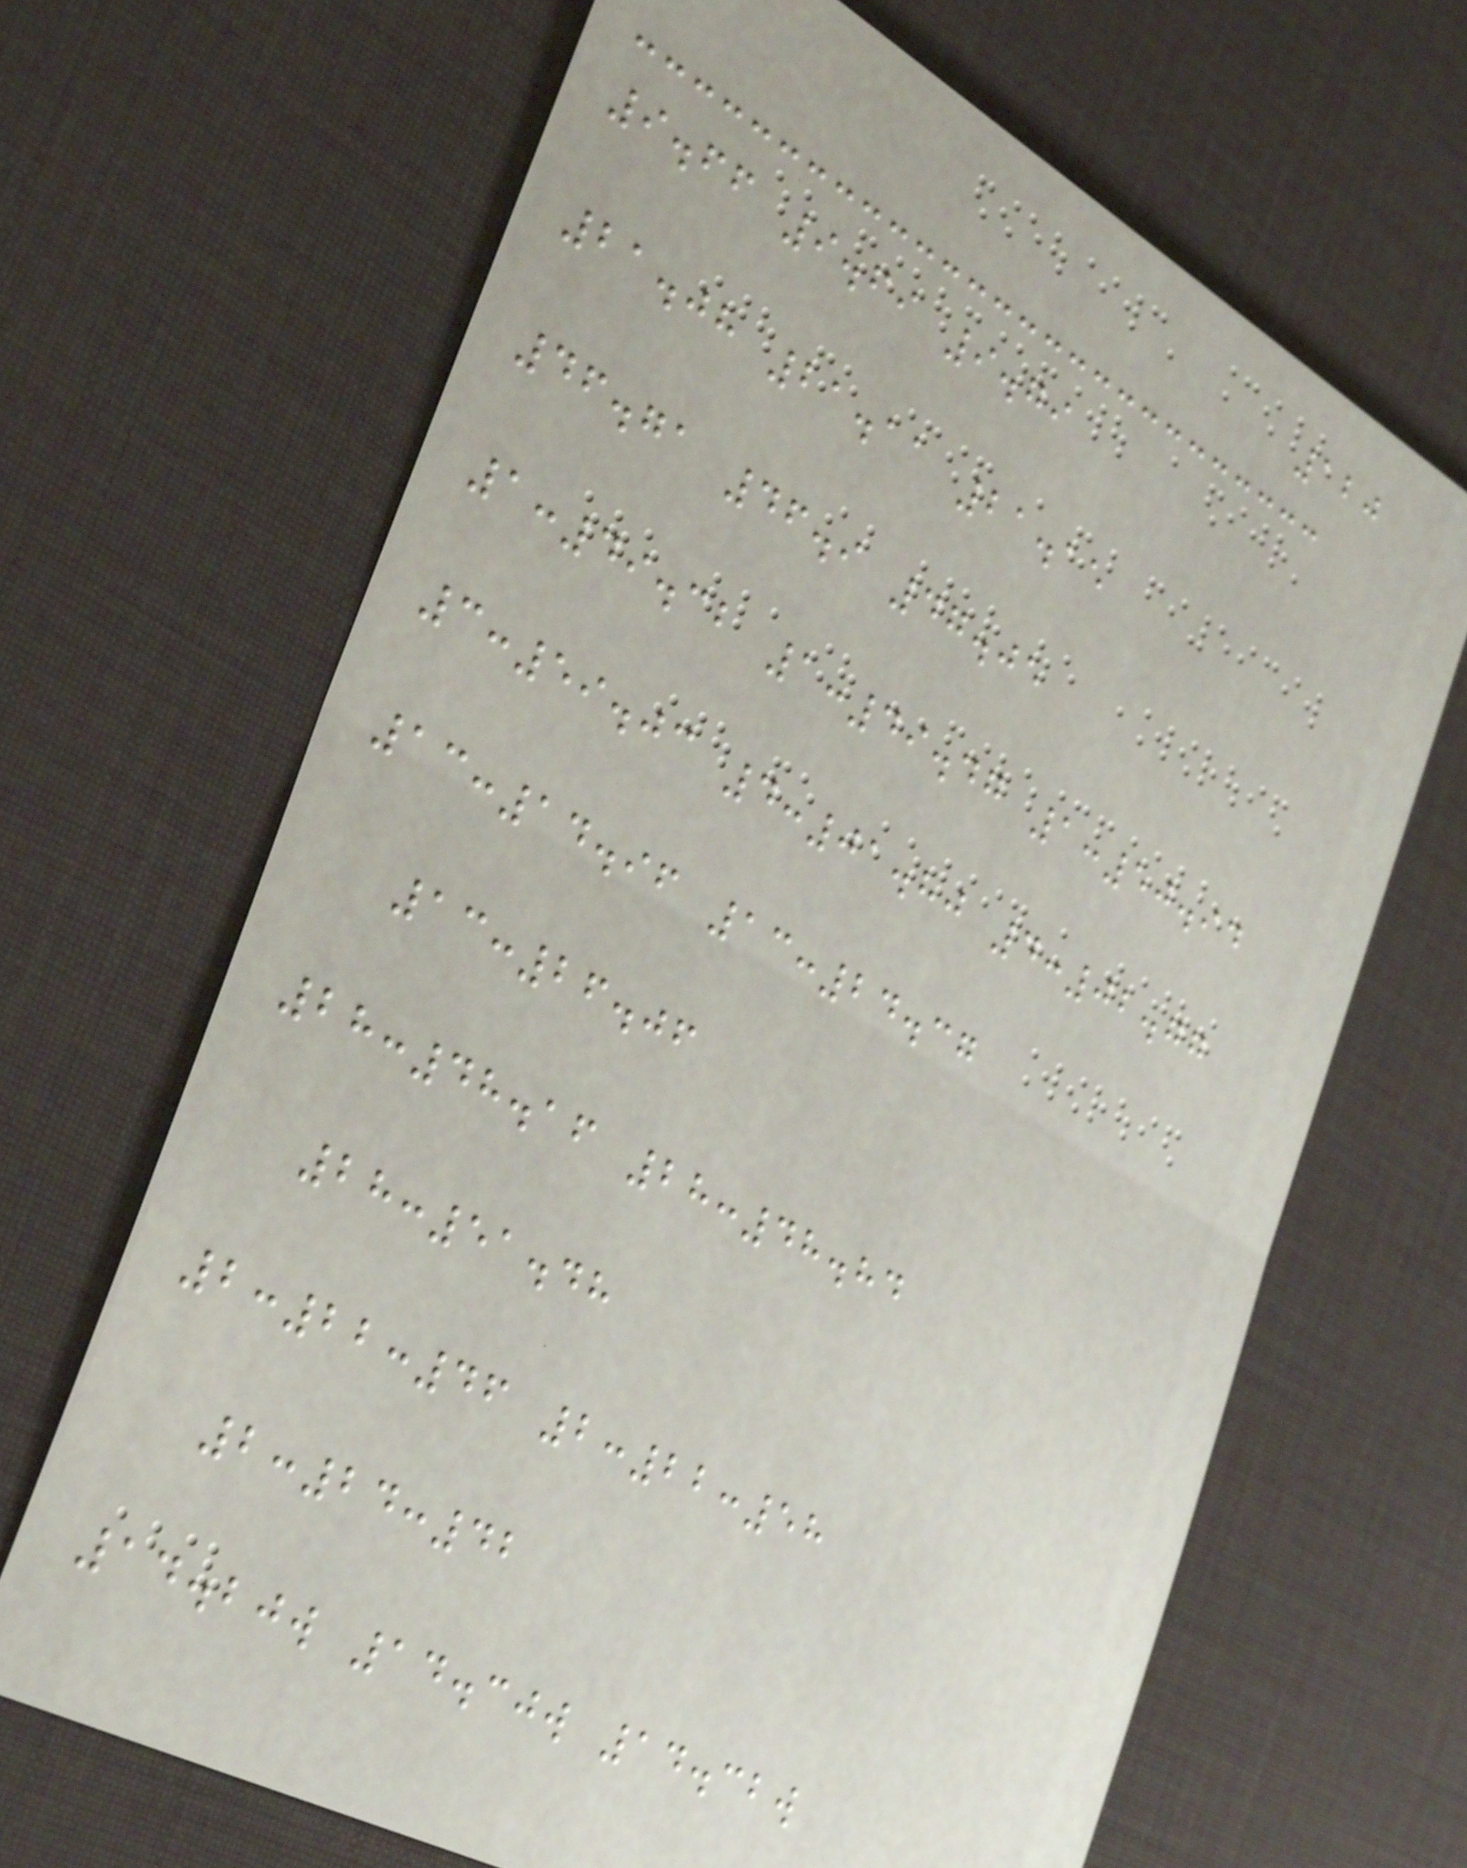120
9.66 9.69 9.79
21.08 21.11 21.15
46.71 46.9 47.05
1:49.32 1:49.47 1:50.94
3:59.03 4:01.80 4:02.77
13:14.96 13:24.37
13:26.06
28:48.16 28:48.84
28:51.48
2:22:46 2:22:58
2:24:42
14.20w 14.30w 14.32w
